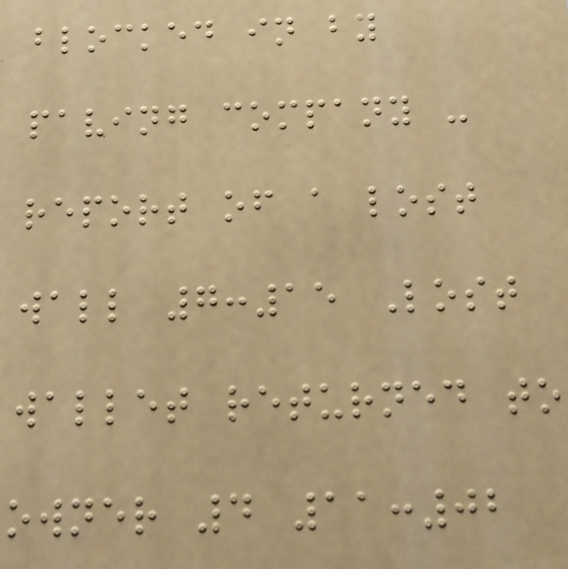blocked in by
paving company -
report of a lost
wall 7:15 Lost
wallet returned to
owner 4 11:02
